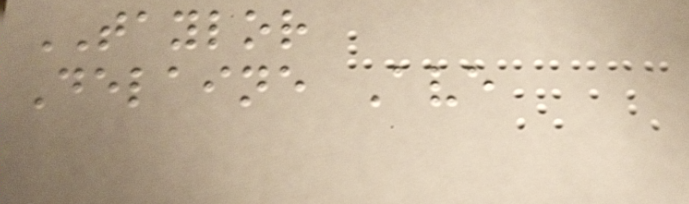TAYLOR
Delaine Ave
